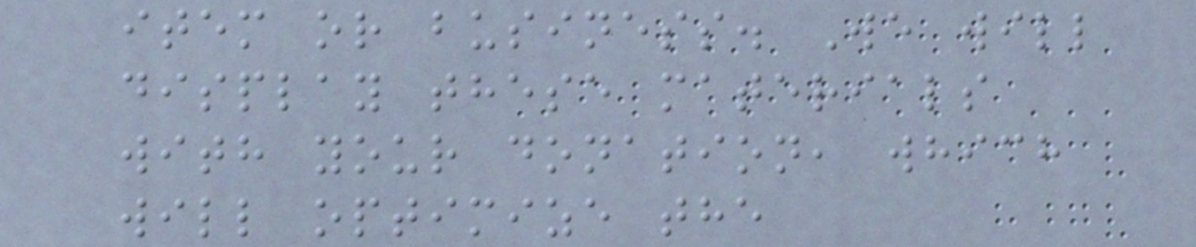item or business. We will
display these materials
with your donation, which
will optimize the
